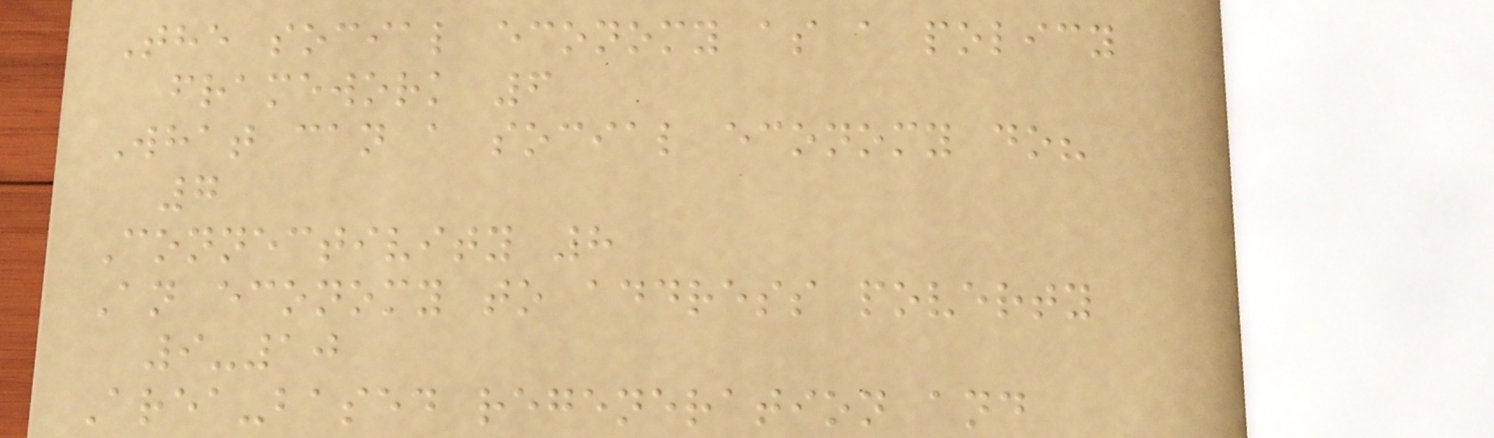The social economy as a policy
framework 6
What can a social economy do?
7
Connectivity 8
An economy to address poverty
9-10
Area-based regeneration and
